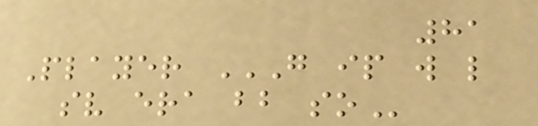81
Player G IP W L
SV ERA BB SO
